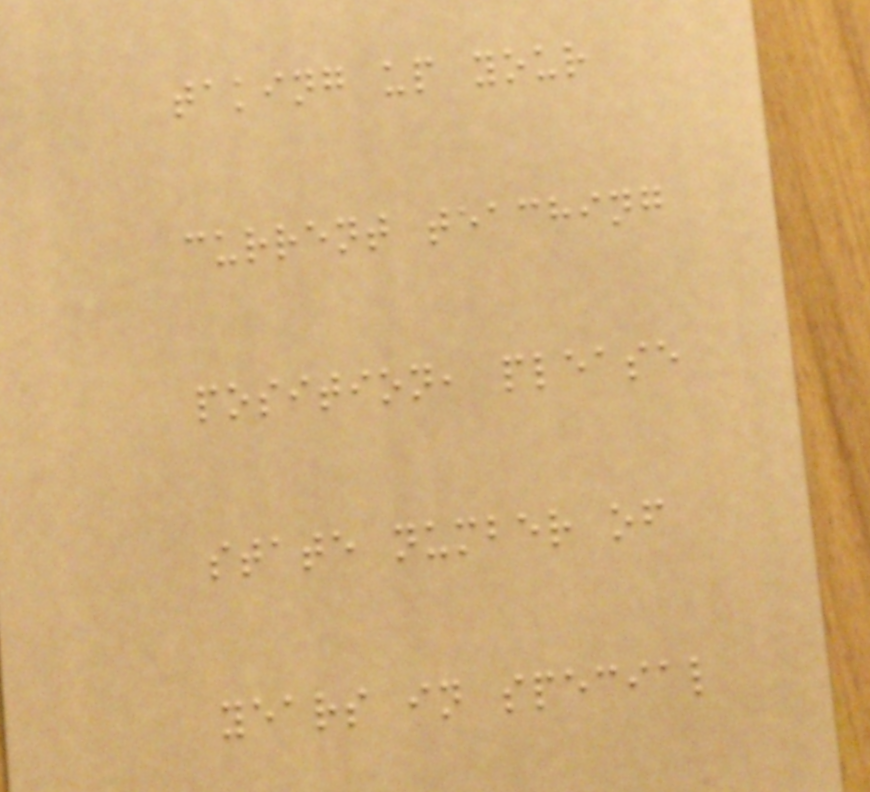taking up your
current teaching
position, please
state number of
years in special
